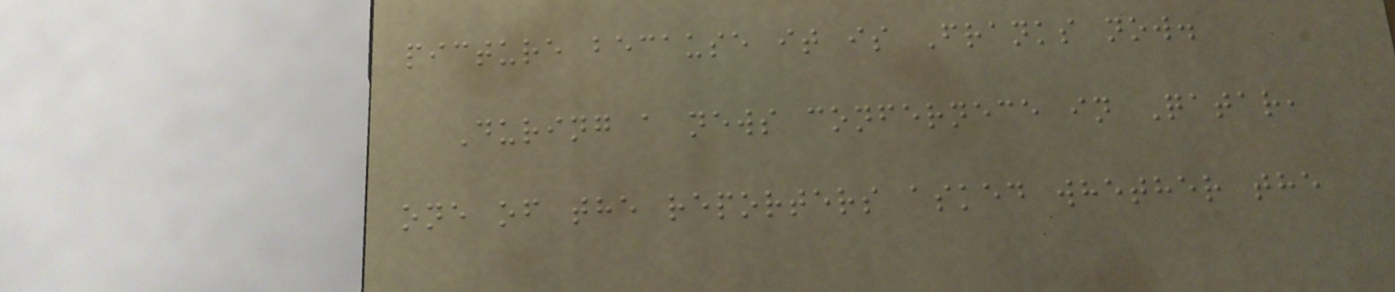picture because it is Franks now.
During a news confernece in Qatar,
one of the reporters asked whether the
